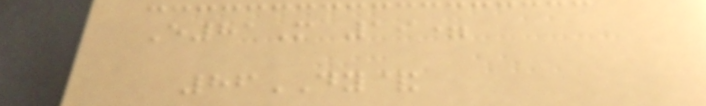E81M 19=
86DY&
